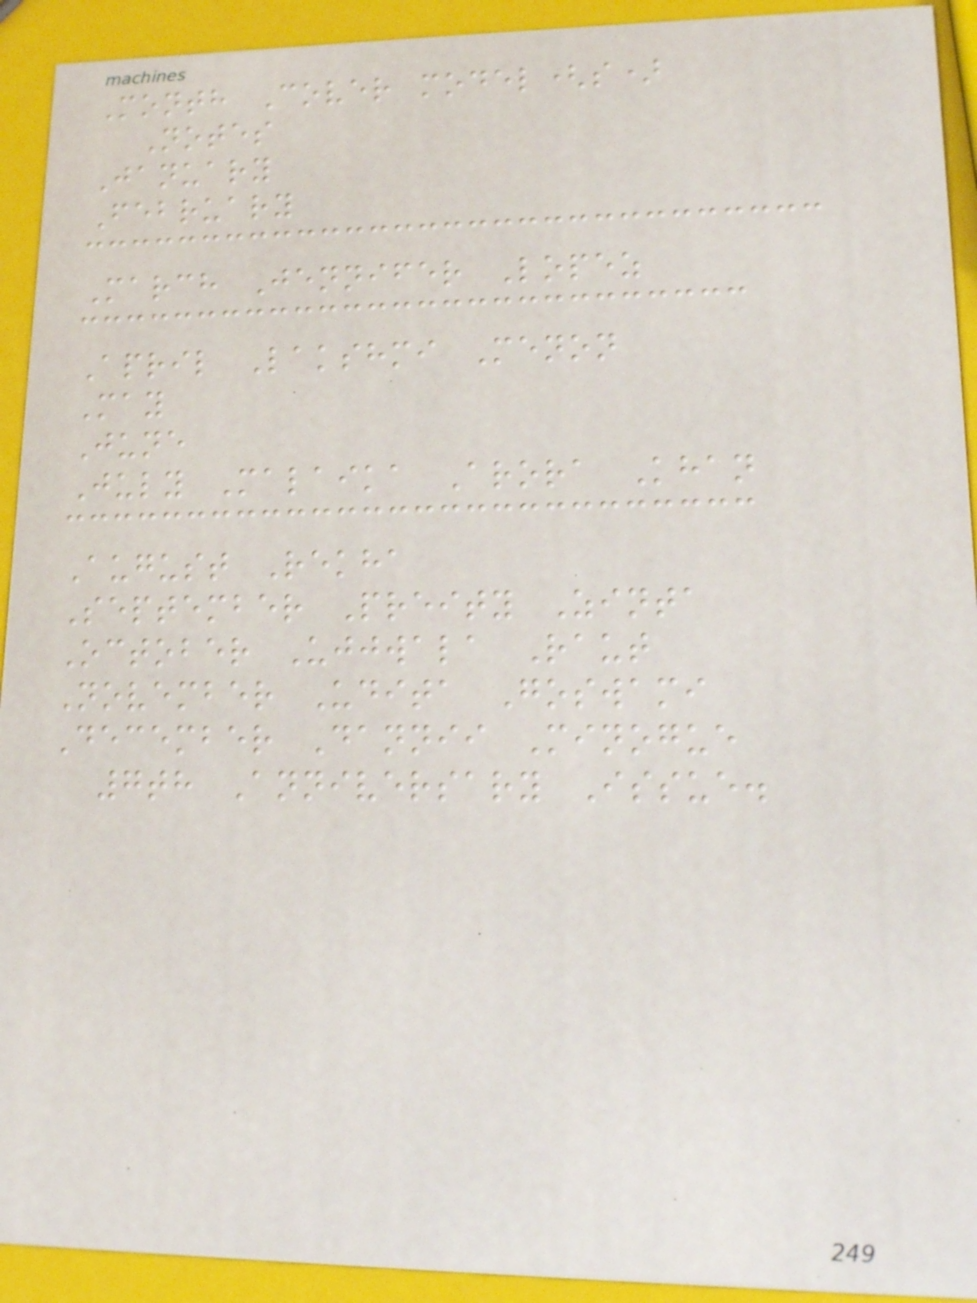Month Cover model(s)
Notes
January
February
March Jennifer Lopez
April Lakshmi Menon
May
June
July Malaika Arora Khan
August Rekha
September Preity Zinta
October Ujjwala Raut
November Udita Goswami
December Dannii Minogue
7th Anniversary Issue.
